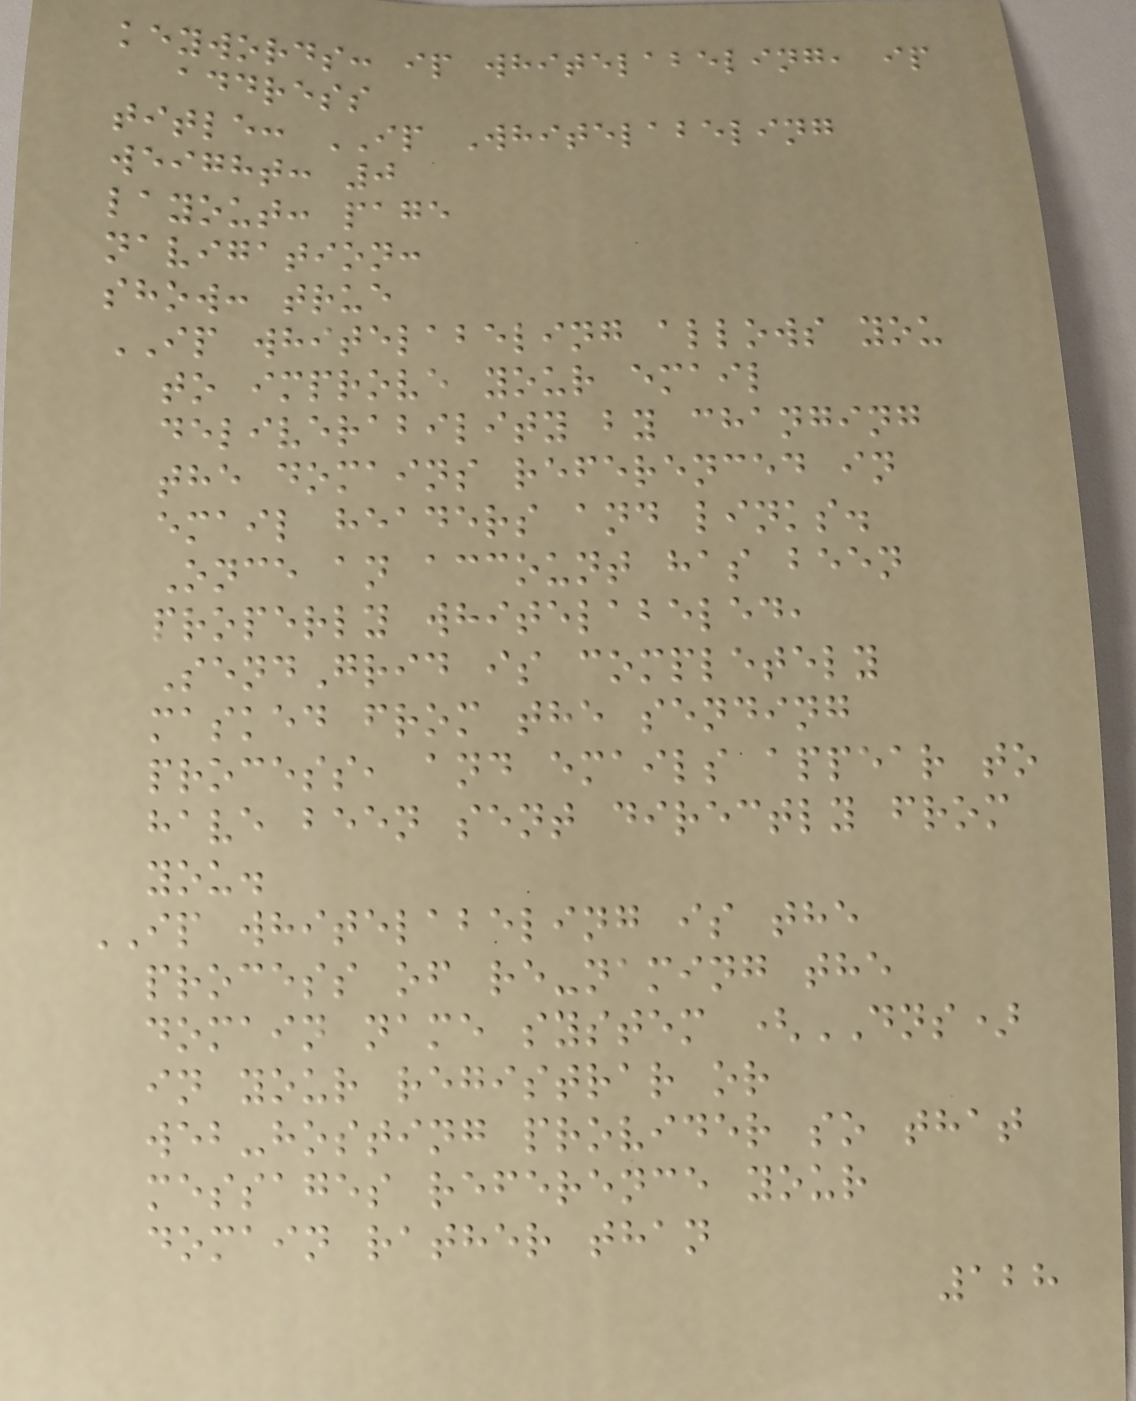keywords: ip whitelabeling, ip
address
title: IP Whitelabeling
weight: 0
layout: page
navigation:
show: true
IP whitelabeling allows you
to improve your email
deliverability by changing
the domains referenced in
email headers and links.
Once an account has been
properly whitelabeled,
SendGrid is completely
masked from the sending
process, and emails appear to
have been sent directly from
you.
IP whitelabeling is the
process of re-naming the
domain name system (DNS)
in your registrar or
web-hosting provider so that
messages reference your
domain rather than
128
